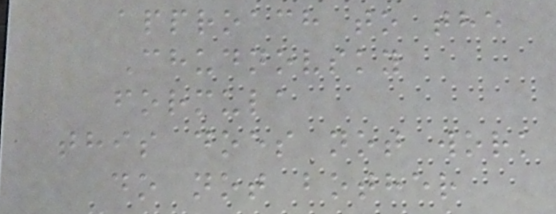approach to the
Chudnovsky
formula
this does not work
do not bother
